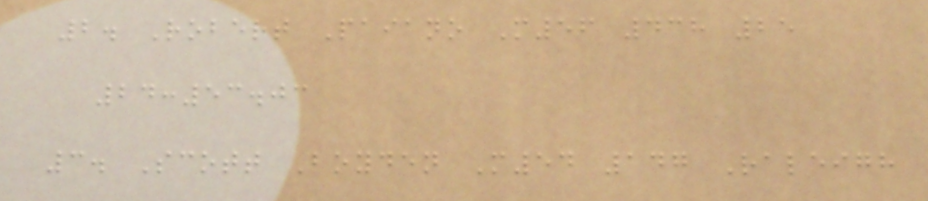2. Robert Paiano M56 438 25
24:53.03
3. Scott Boyden M54 147 Raleigh
